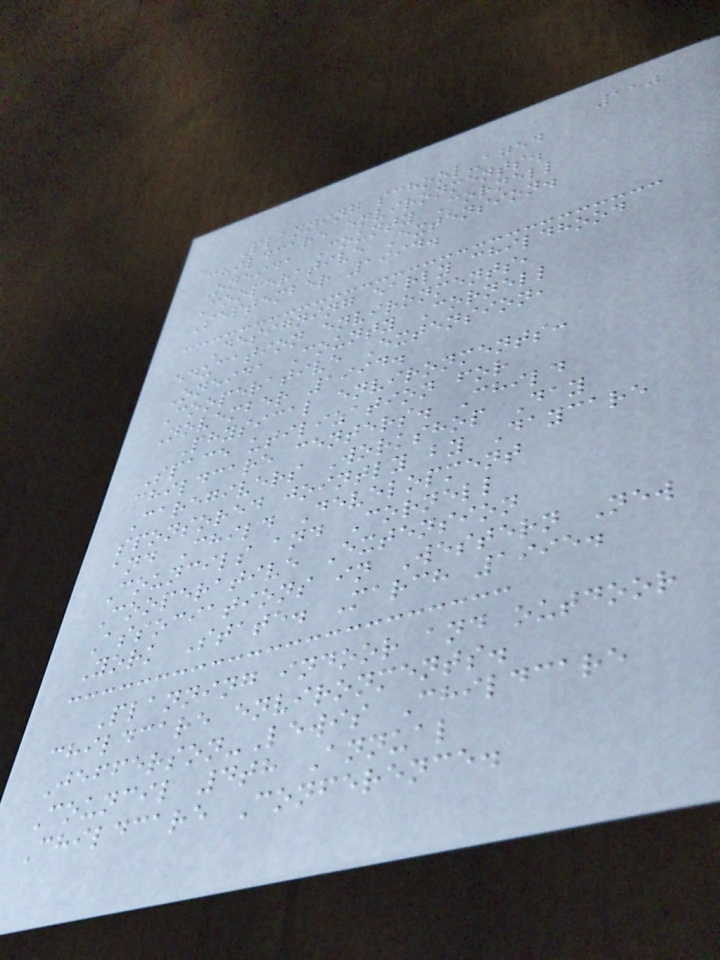110
Planning school-aged
childcare environments.
Oneida County Cornell
Cooperative Extension.
September 1994.
Designing early childhood
education environments,
Oneida County Cornell
Cooperative Extension,
November 1994.
Physical environments:
Space utilization for
childcare centers. Child
Caregivers Workshop Day
sponsored jointly by Daycare
and Child Development
Councils and Cornell
Cooperative Extension
Associations in Western New
York State. March 1995.
Planning indoor and outdoor
childcare environments.
Jefferson-Lewis Childcare
Council 4th Annual
Childcare Conference.
